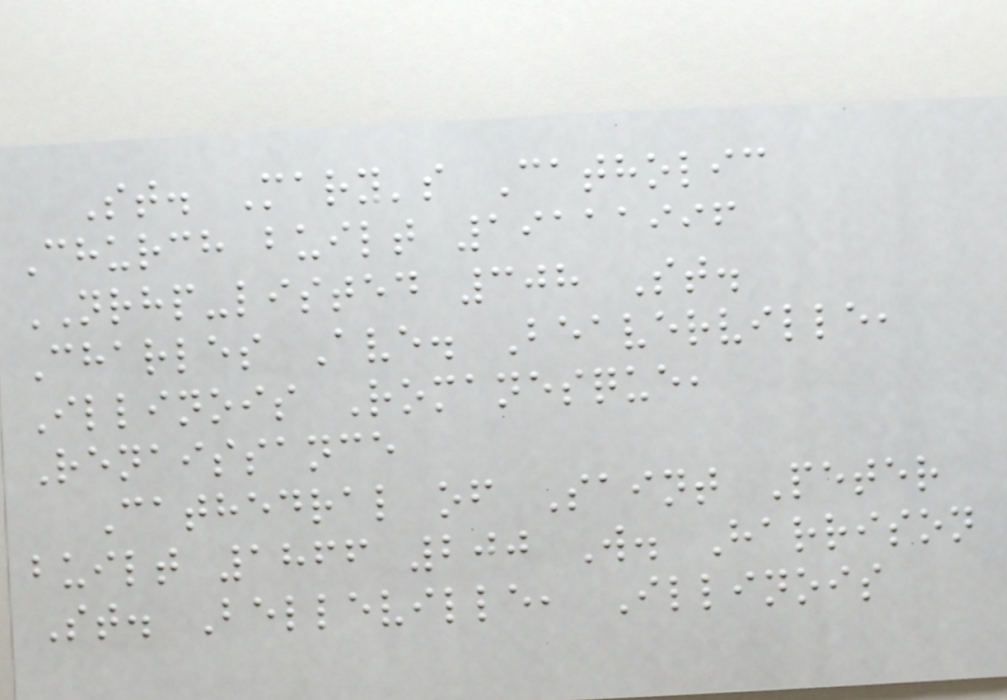St. Mary's Catholic
Church built 19111996
NRHP-listed 308 St.
Charles Ave. Beaverville,
Illinois Romanesque,
Renaissance
Cathedral of Saint Peter
built 1866 200 W. Harrison
St. Belleville, Illinois
